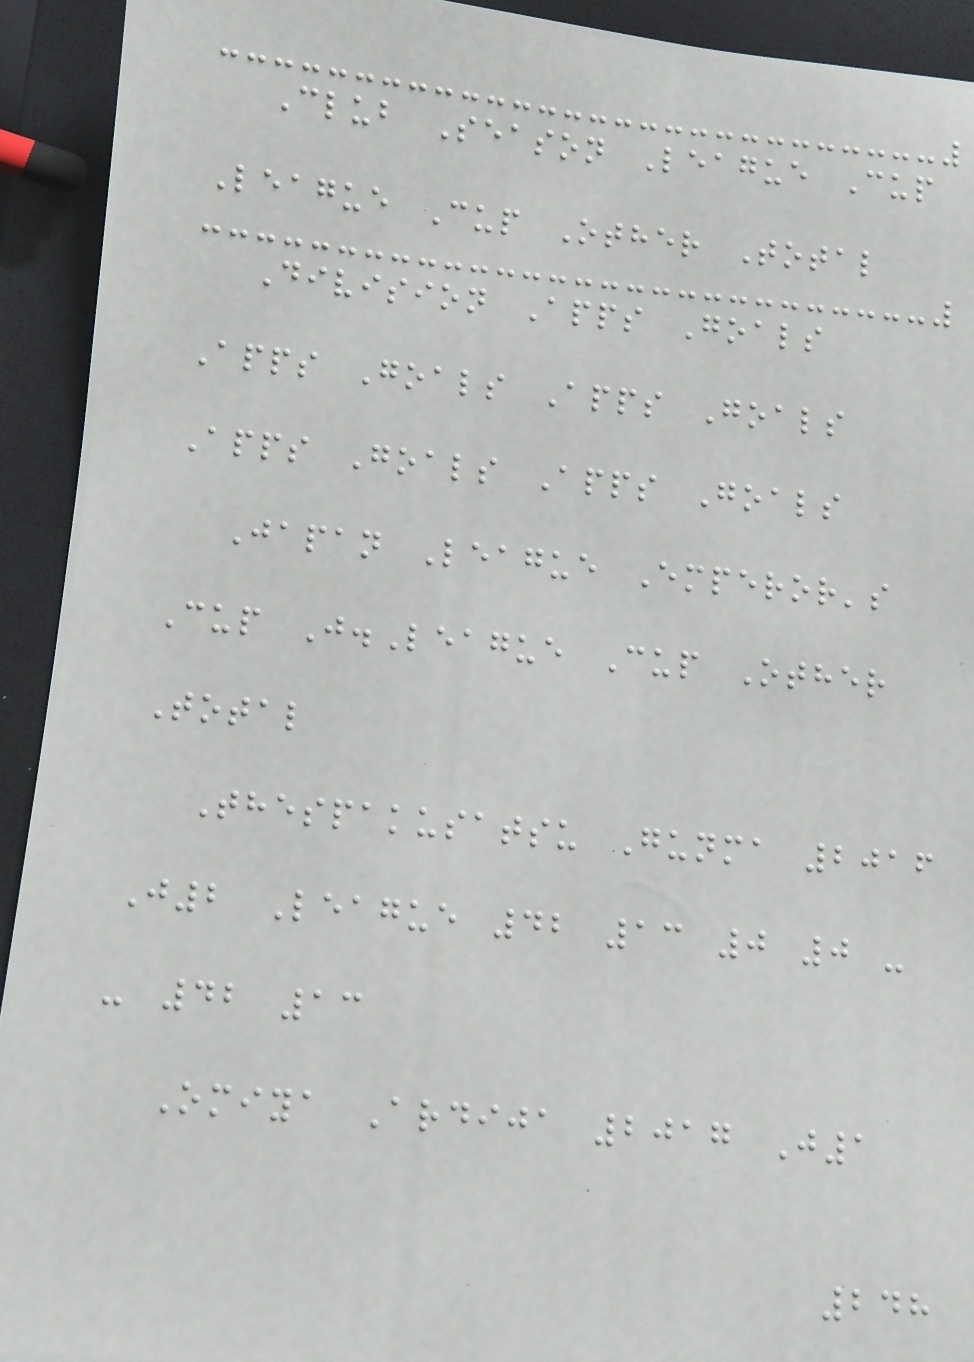Club Season League Cup
League Cup Other Total
Division Apps Goals
Apps Goals Apps Goals
Apps Goals Apps Goals
Japan League Emperor's
Cup J.League Cup Other
Total
Thespakusatsu Gunma 2016
J2 League 42 13 0 0 -
- 42 13
Omiya Ardija 2017 J1
248
